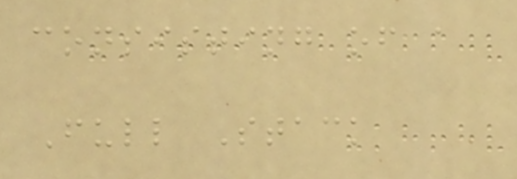consisting of a
Full Stack
